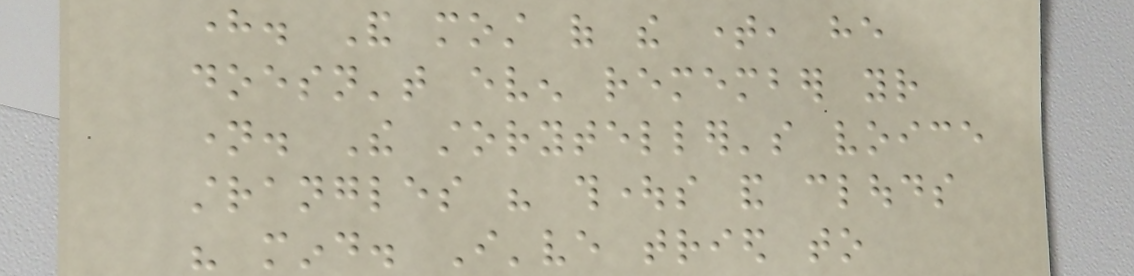here. And most of the time, he
doesn't even remember your
name. The storyteller's voice
strangles his thoughts and clouds
his mind. I've tried to
